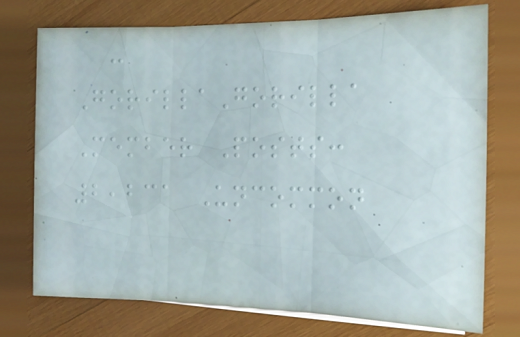-
GorillaGorilla
Member Posts:
2,231 Uncommon
